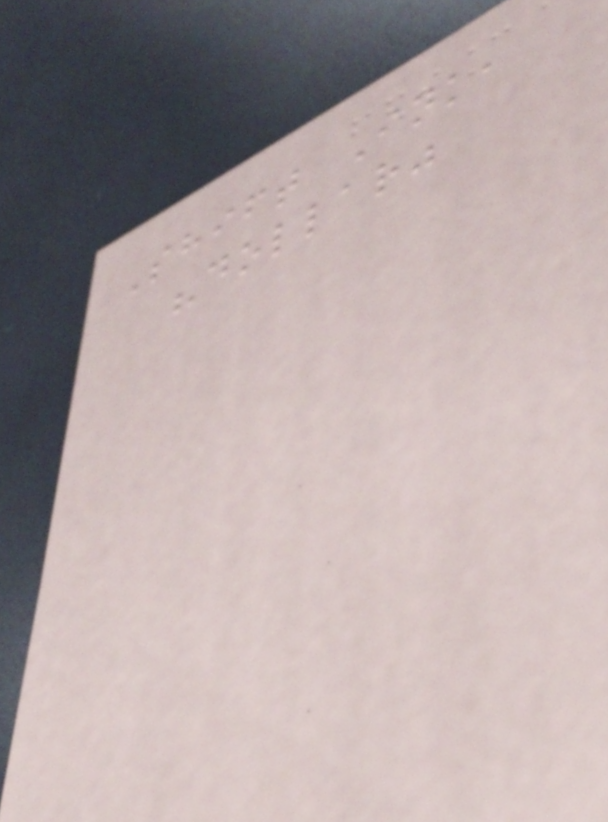Shift Ink,
"dollar"
